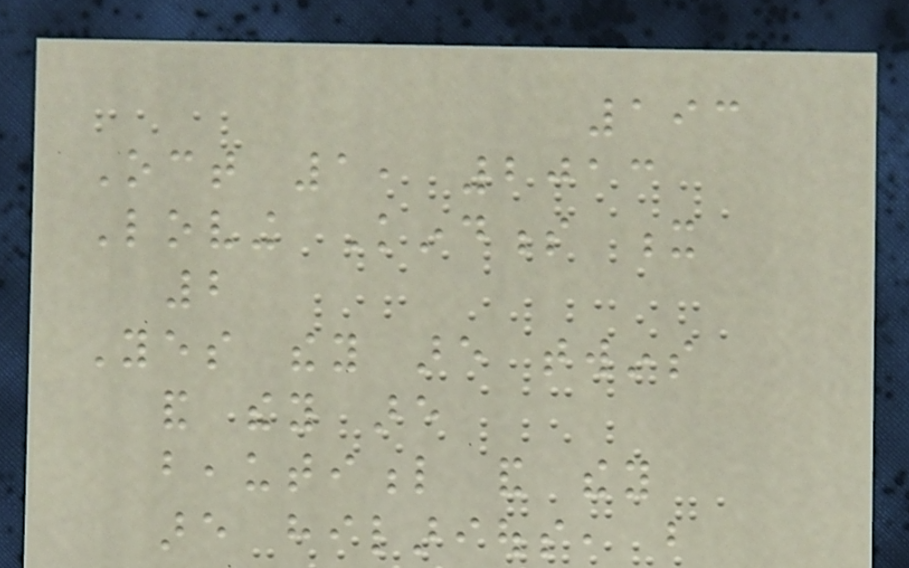193
Oct 1, 2013
Loving Kindness x
2
Yes they are twins
and they are
beautiful and they
are hilarious, but
